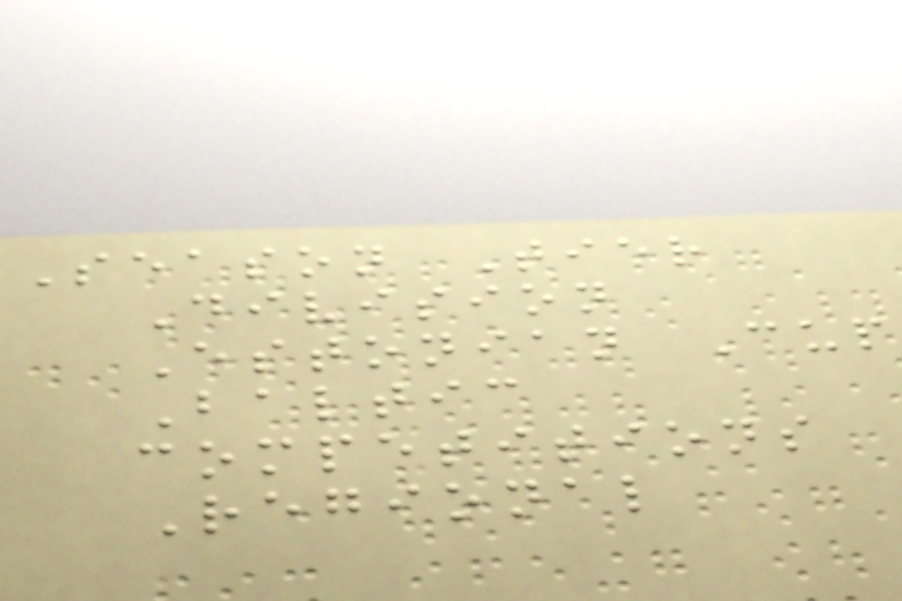Season Tier
Division
Estonian Cup
Baltic
competitions
Regional
